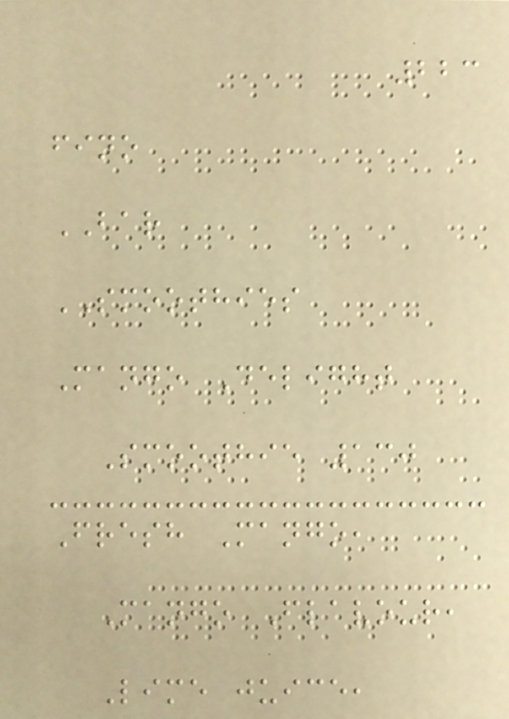223
fino
BAR
SMOOTHIES
Mango Delight
Smoothie 130
Fresh Mango,
Mango Flavour,
Lime juice,
